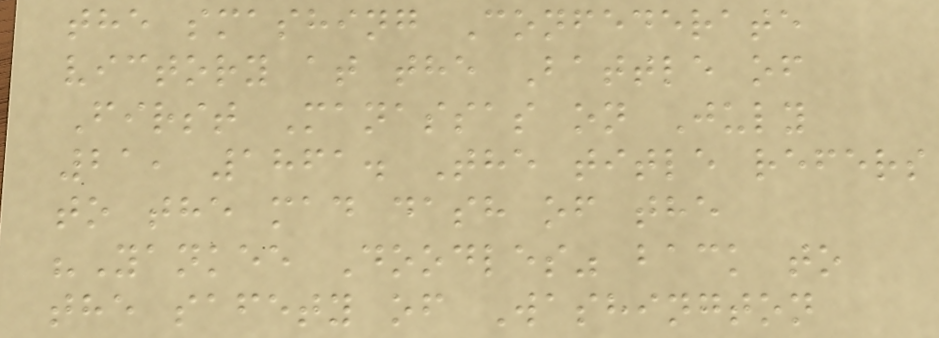the smashing Confederate
victory at the Battle of
First Manassas on July
21, 1861. The title refers
to the mad dash of the
"Yankee Doodles" back to
the safety of Washington
